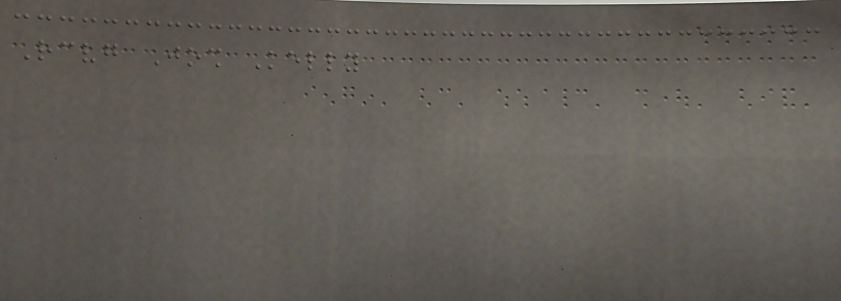Receiving Josh Kelly
